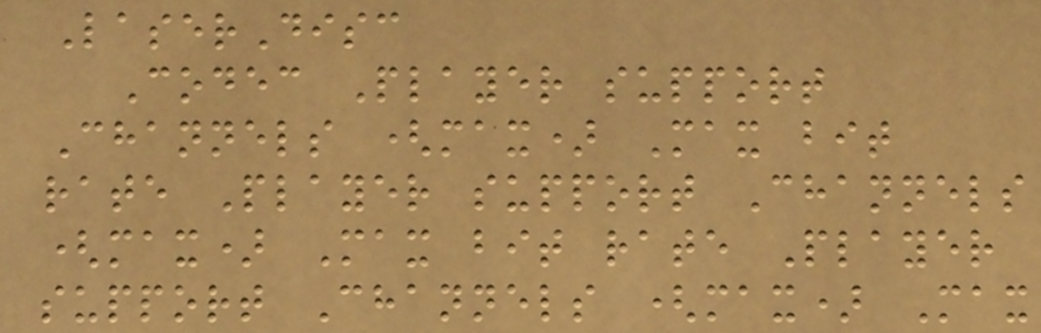LaserDisc
Codec Player support
Channels (max) Max bit
rate Player support Channels
(max) Max bit rate Player
support Channels (max) Max
